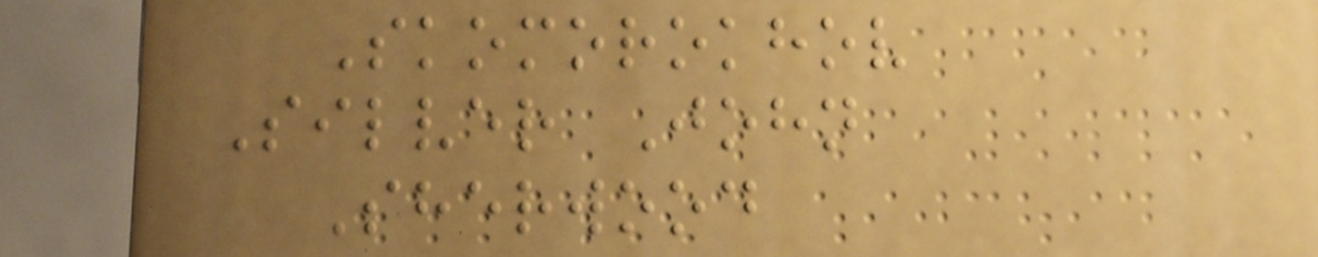Skomorokhov
Silver John
Sherwood
